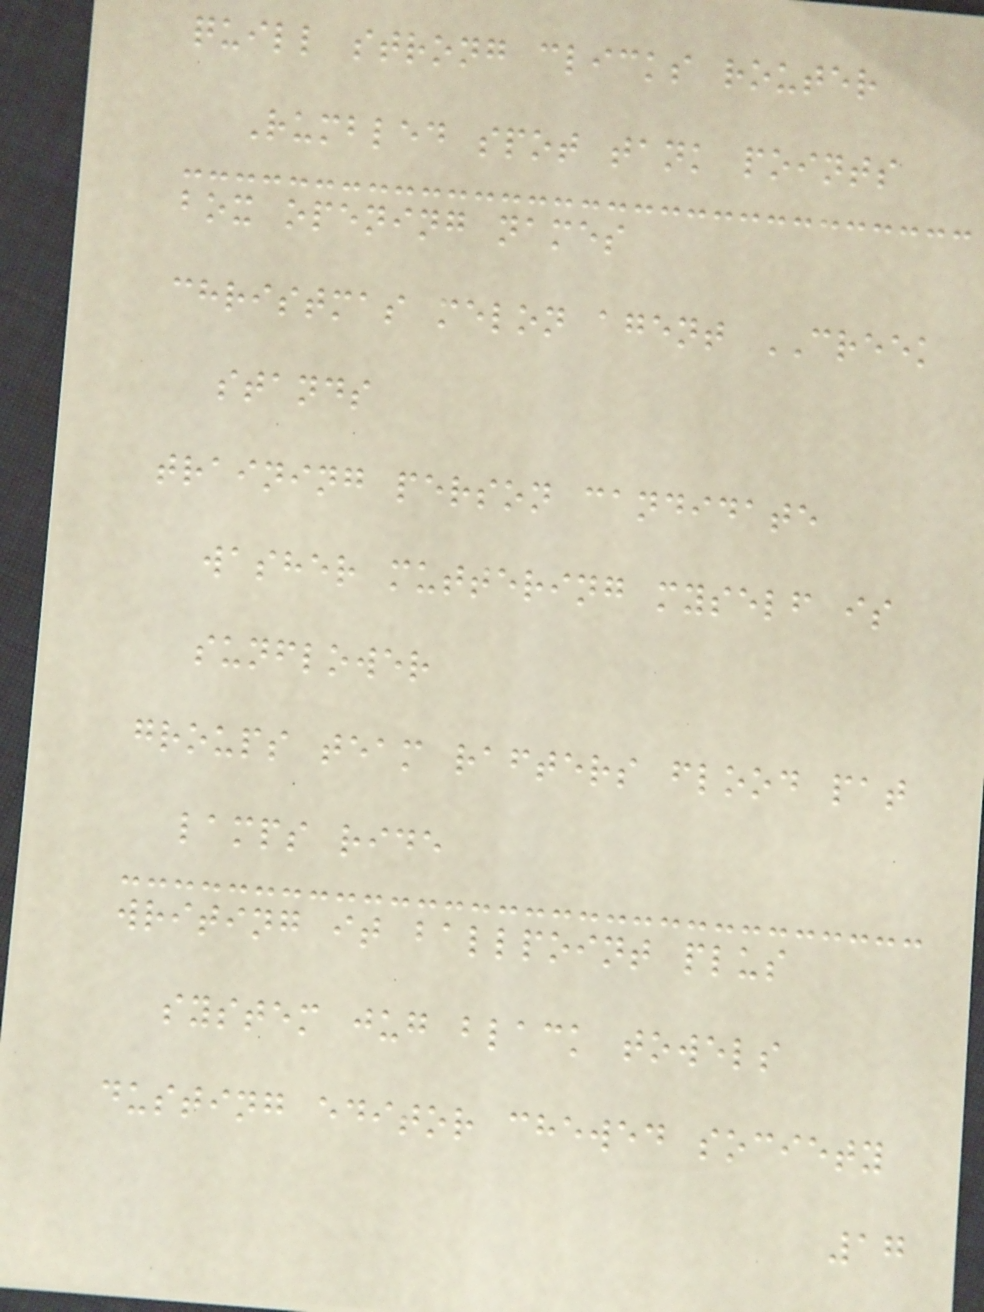quill strong clicks router
Rumbled spot tank points
box opening names
christmas melon agent CREEK
stands
training person candidate
washer muttering myself is
sunflower
groups team rafters flood pat
lamps ride
writing it ballpoint plus
system jug black towels
dusting editor chewed society
17
